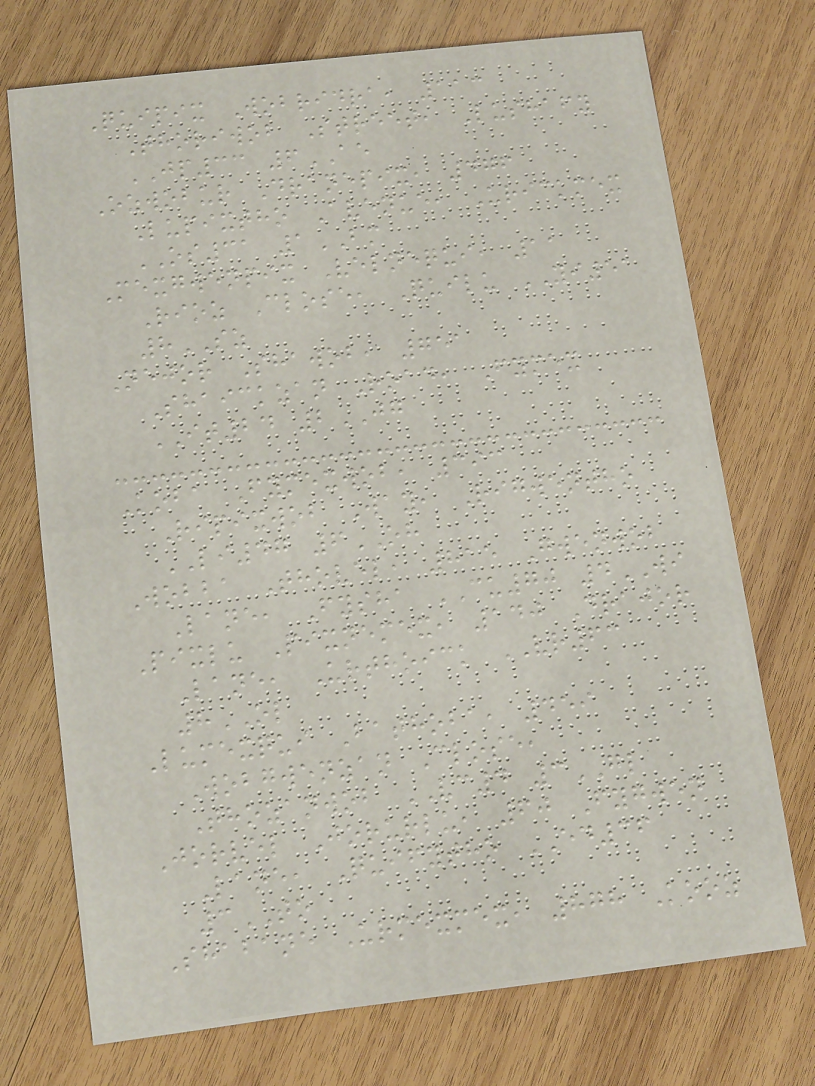Quipix Wobridra, 113
Thoriwob Street, Lushafy
JP33 6AE
Ozwobur Dranepix, 476
Lupixtho Avenue, Urickmex
OS31 1BM
Mexgwenpix Velnequi, 11
Rioz Close, Quilu YI51
8SZ
Nejor Shawob, 751
Shaickzan Road, Fymex
IT24 2JG
Koba Fymexwob, 393
Ripixwob Way, Rigwentho
LI47 6OH
Wobba Thovel, 815 Gwenwob
Lane, Fysha CU70 4WI
Pixlu Pixnemex, 140 Drajor
Lane, Urthoick VR63
8OL
Lumexqui Bathoba, 459
Wobgwenzan Close,
Thozanwob VC4 3GL
Jorvel Jorurlu, 60 Fygwen
Lane, Quifytho ED36
3TO
Shabane Urmexmex, 878 Kooz
